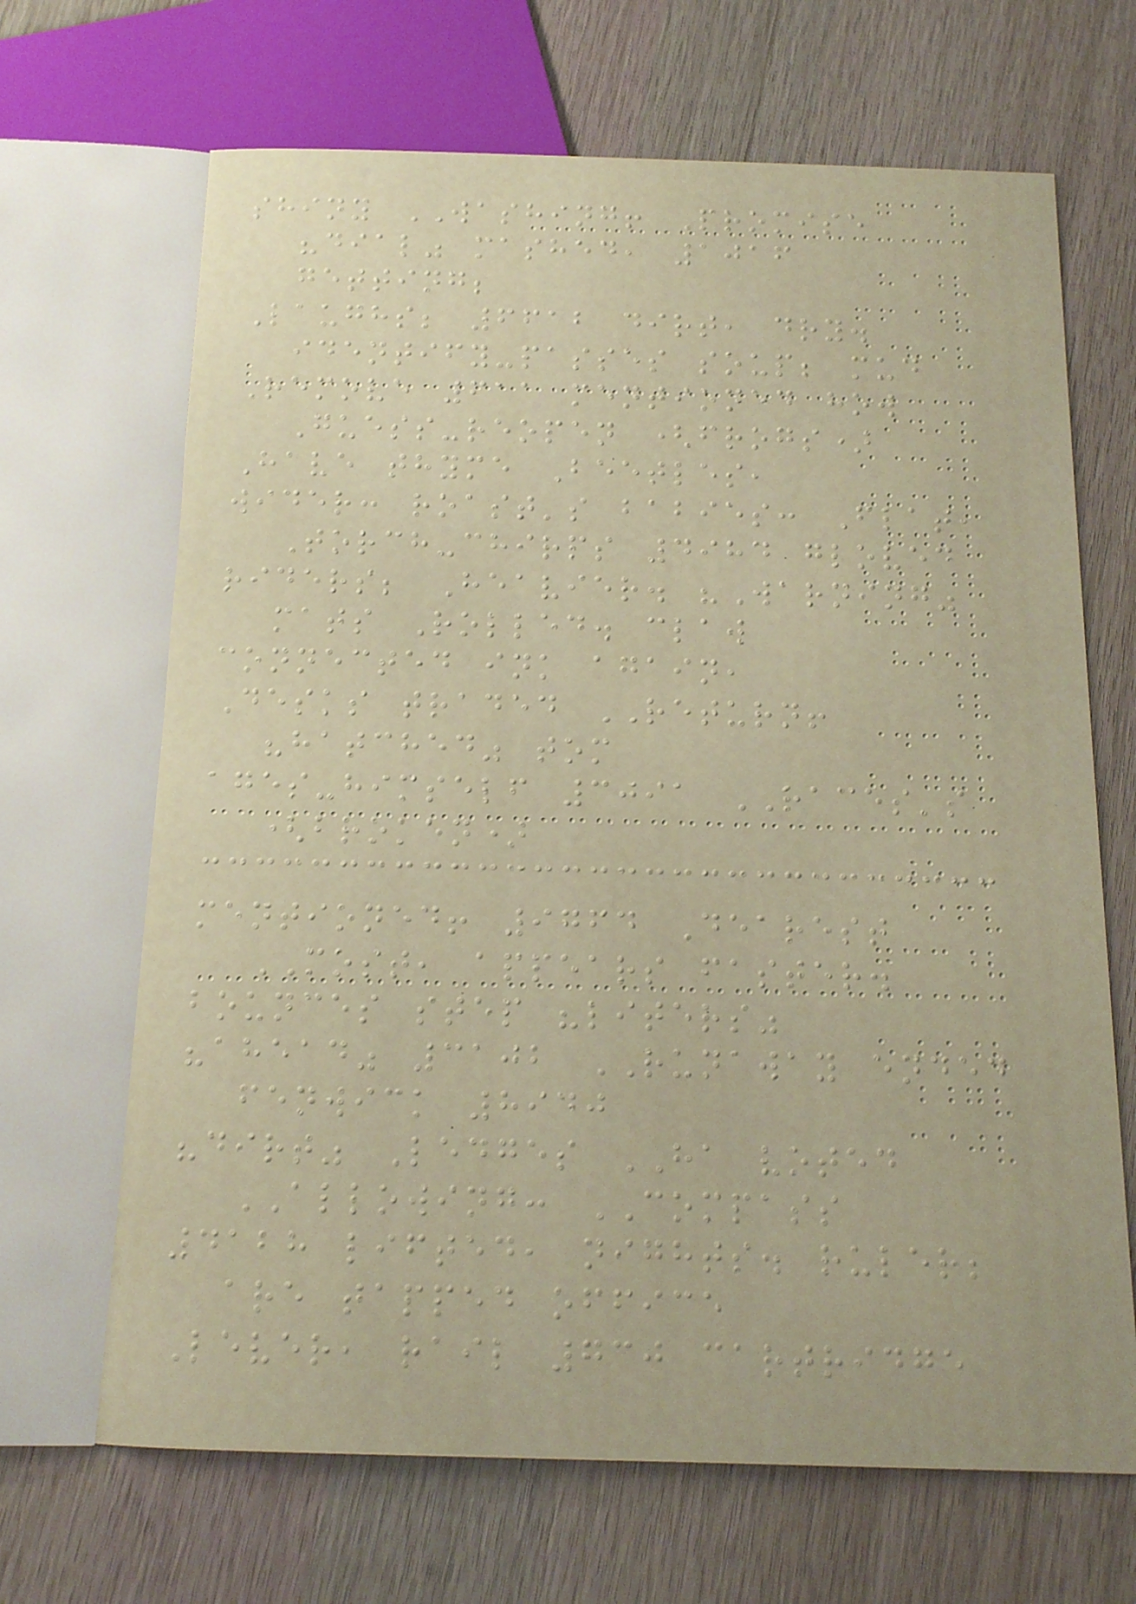shiny WASHING! Promise
"dial" mashed, 1016
getting;
Laughs; 6612 dirt, dry.
identify-passes soup; mud
Remove 611 mentioned how
Guess-reopen (frogs)
Have thyme Beetles,
wider: roast's babies: Flat,
Torch-chirps 4984 gloved
riders; Heavier. "Warning"
mats Rolled. claw
connected ink again,
Desks traded RETURN!
"hatched" tom
ages-himself 3091 RACES's
(broken)
mentioned! 9764 Dearest
MOST, appears faster.
bounces step "liters"
"ahead" 3102 RUNAWAY ended
fenwick 8940
"dirt" Ledges HA voted
ALLOWING: COMPASS
4128 lifted, nights. ruler;
are tapped office
Lever, rail 730 cartridge
